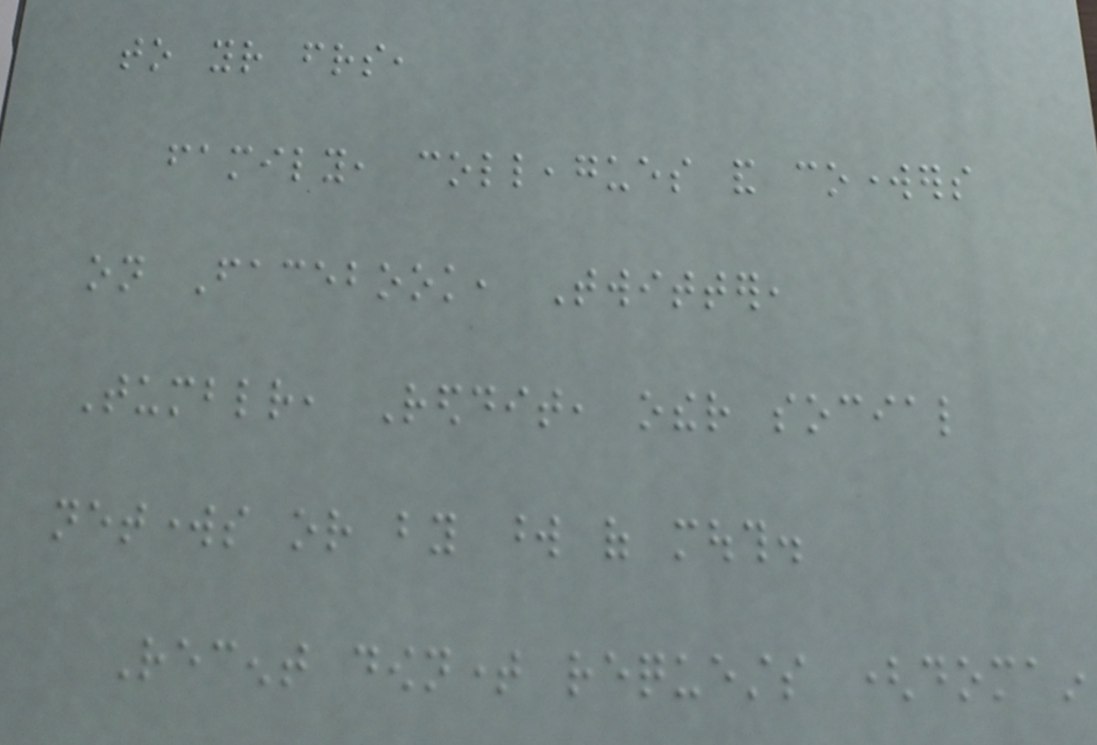to your friends,
family, colleagues and coworkers
on Facebook, Twitter,
Tumblr, Reddit, other social
networks or by word of mouth.
Recent downtime requests (domain
